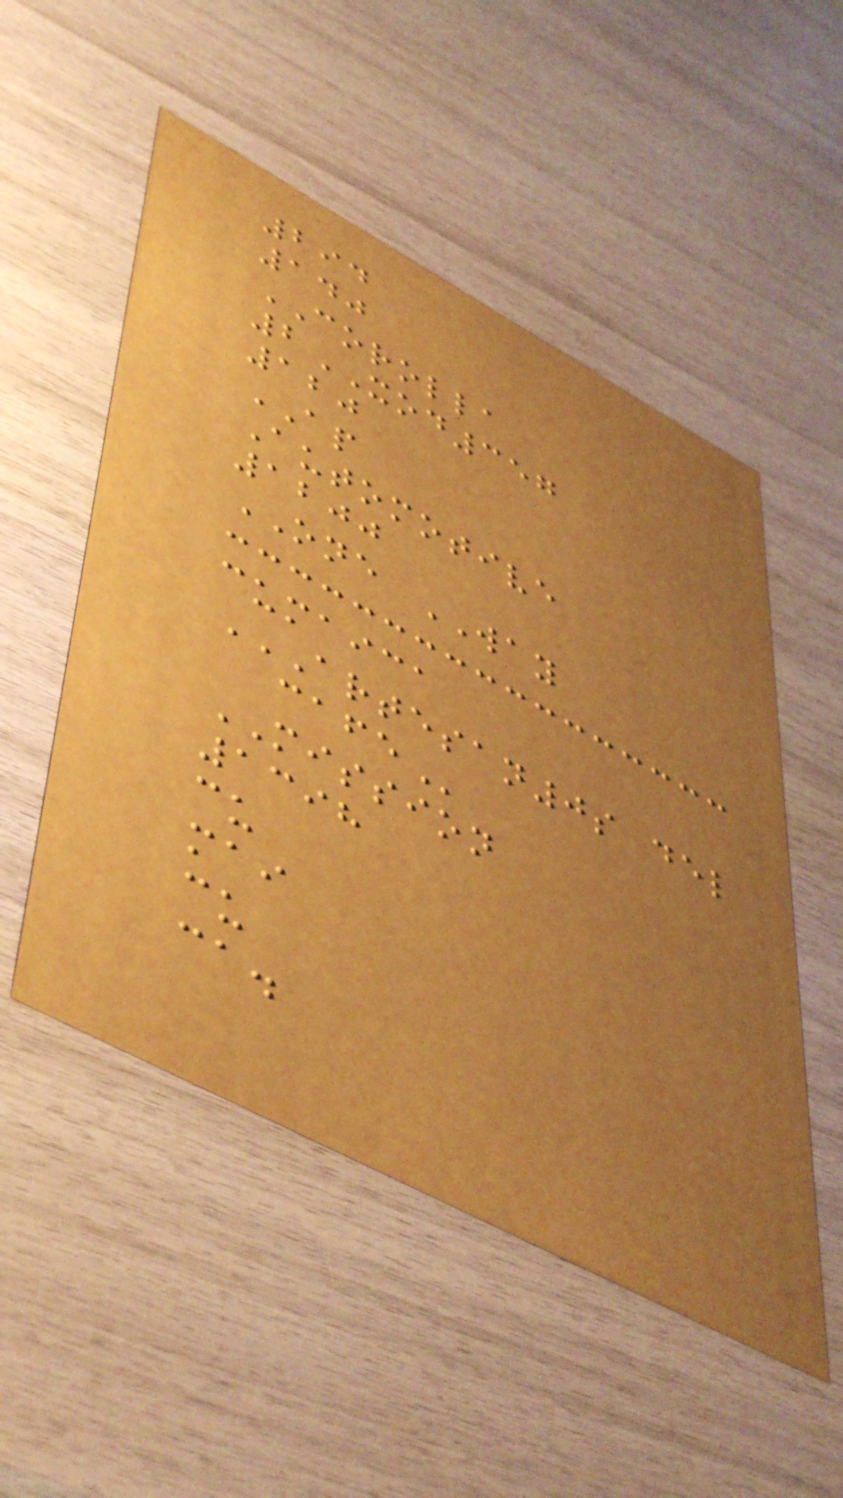294
140
COROLLA
2XOD357
120
AP
Automotive
1200
ONE WAY
cumaica
ARTESAN0S DEL
CAFE
MISSION
1398
cu
mai
cu
ca.
